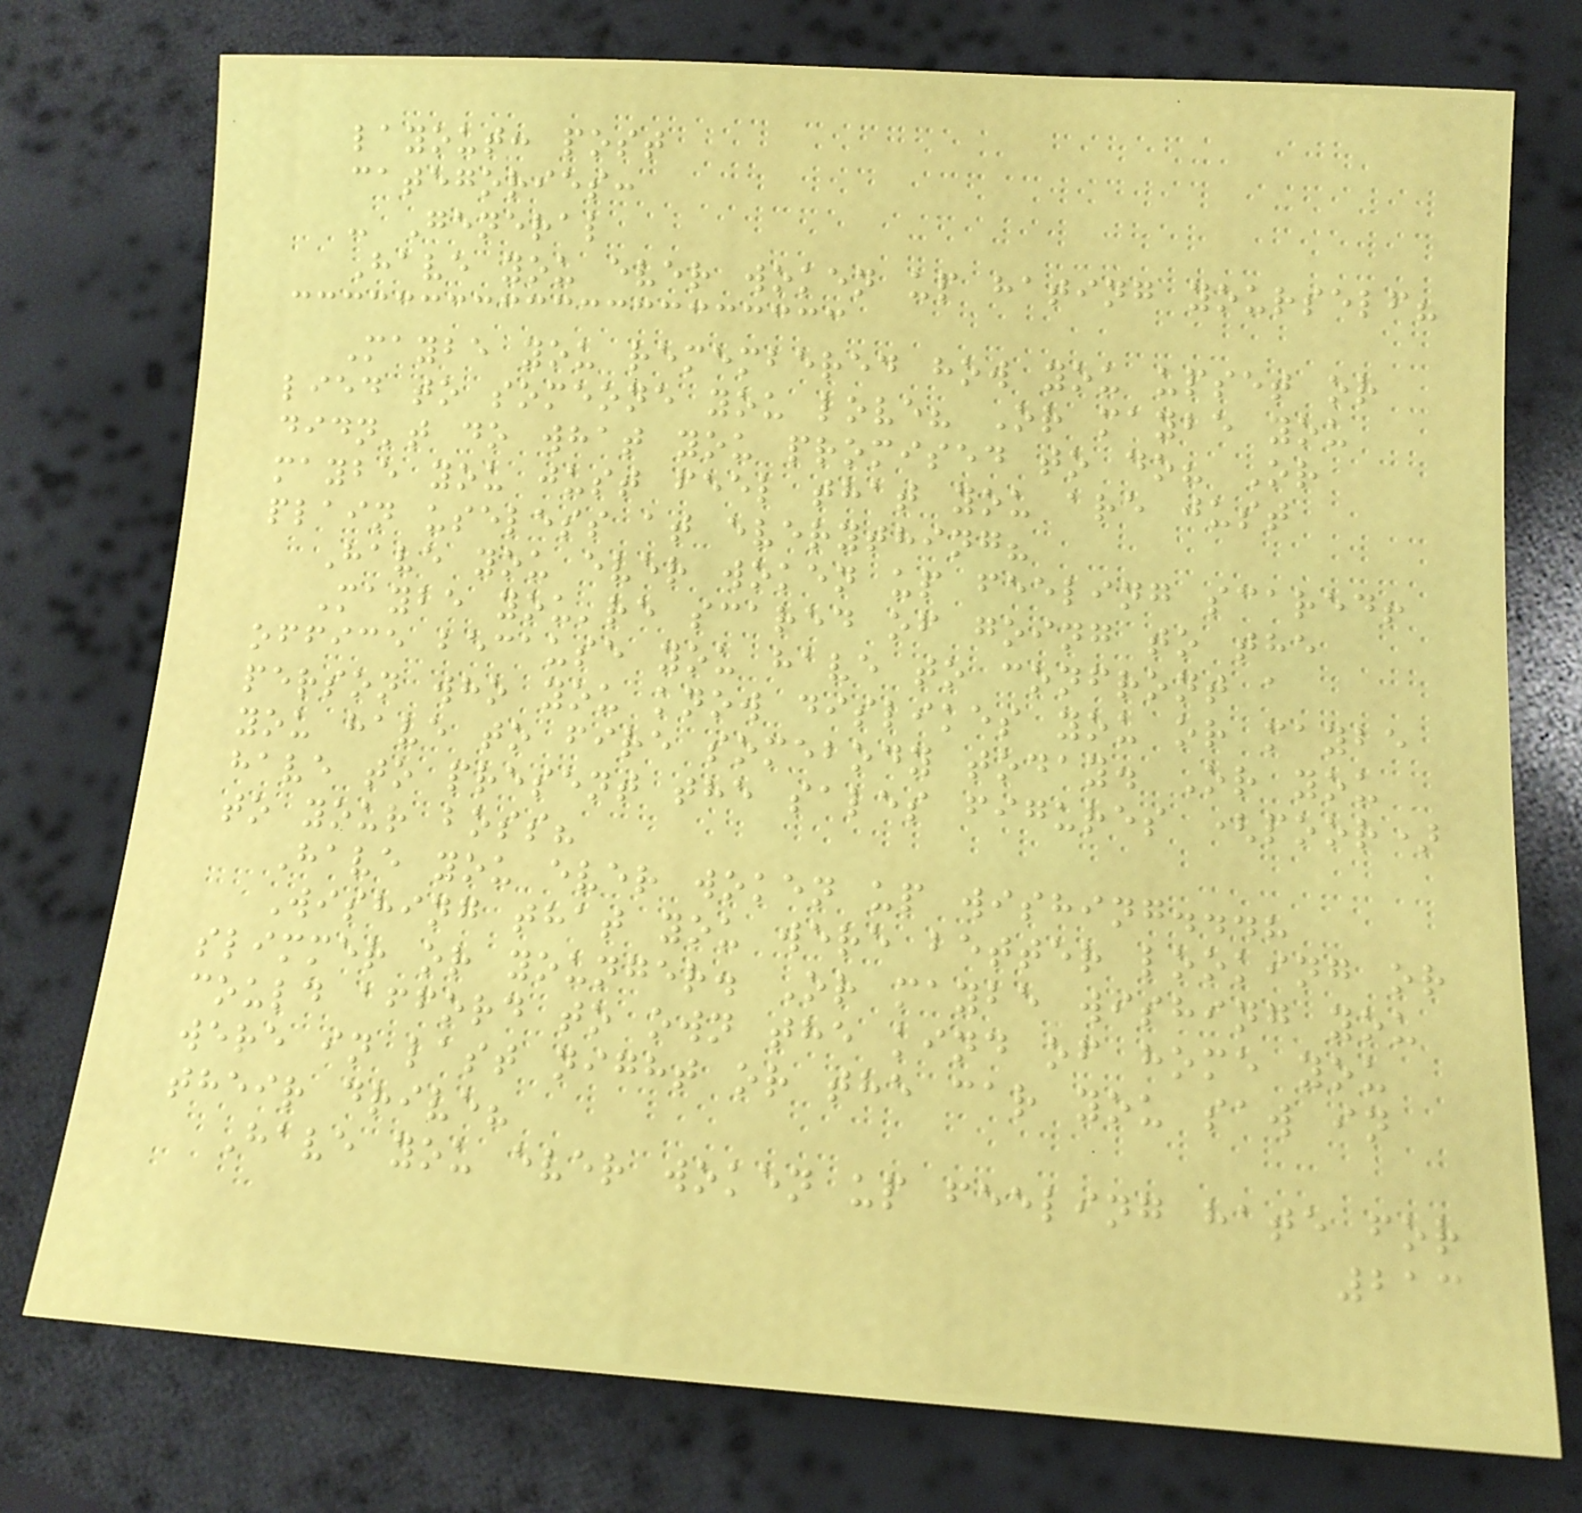layout: post
categories:
- General
Have you ever woken up hating yourself?
Maybe you remembered how you upset or
lied to someone you love? Or maybe you
didn't do what you promised to do? Or
maybe you just feel that you are just
plain useless at everything?
Have you ever woken up feeling scared!
Maybe you're scared of going to the
office because you have to confront a
person who you know dislikes you or maybe
you have to fire somebody today. Or you
have to present the sales figures (poor)
to your boss?
Have you ever woken up wishing...?
Wishing that you were better looking or
slimmer or younger. Or maybe wishing you
could afford to own the kind of home you
were in last night or the car you saw in
their drive?
Have you ever woken up feeling hate for
213
